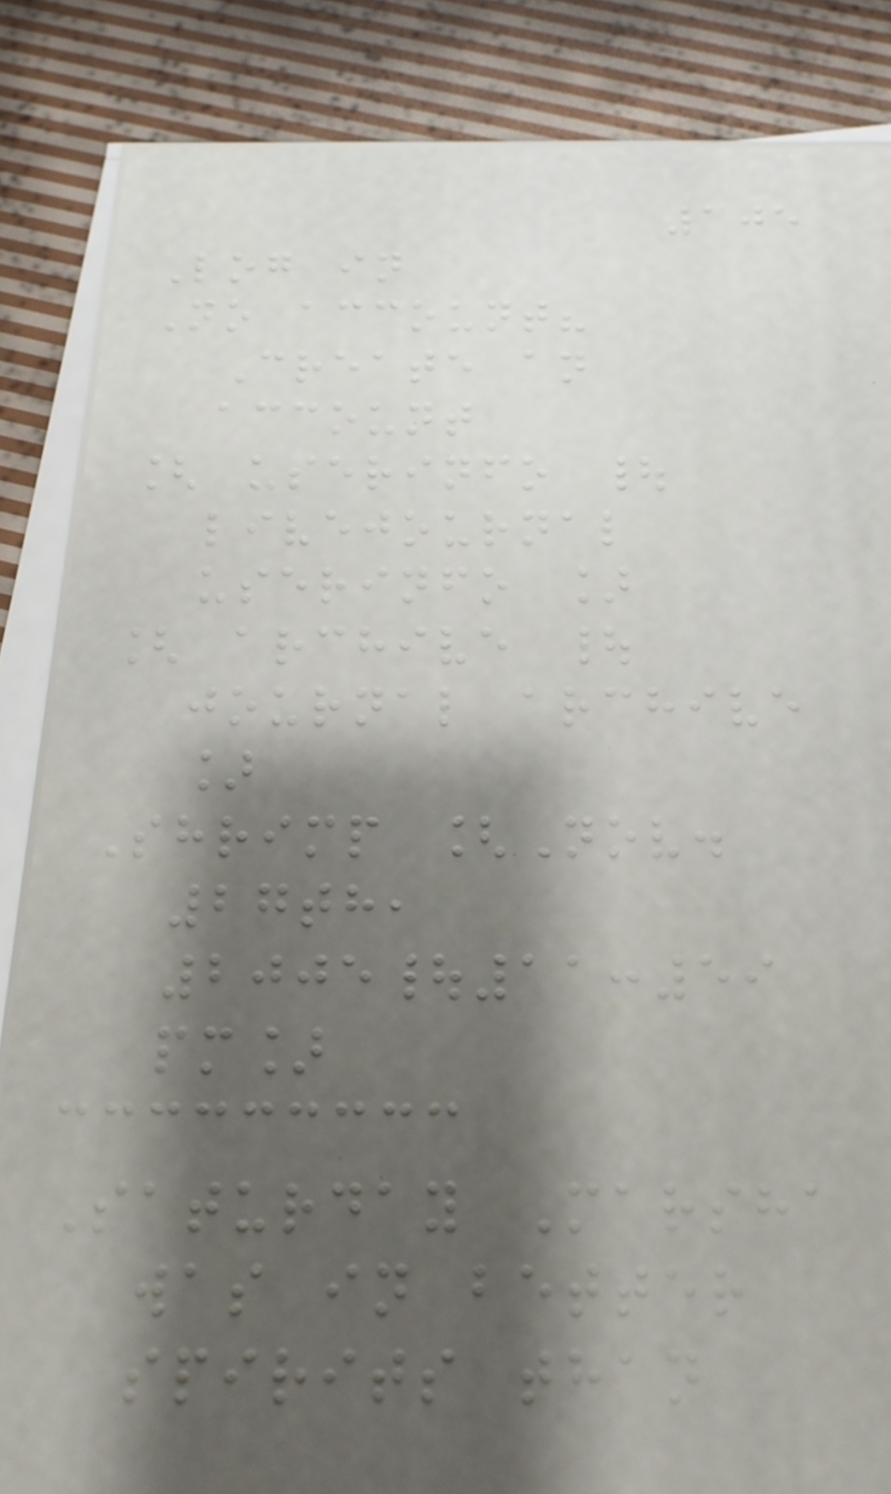105
Log in
No account?
Create an
account
[ userinfo |
livejournal
userinfo ]
[ archive |
journal archive
]
Shrimp [Nov.
27th,
2005|11:59
pm]
Saturday Marsha
was in better
spirits than
